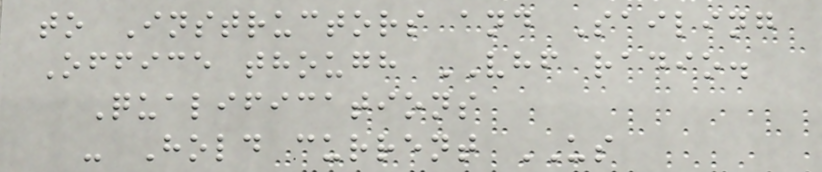to Instructors and Sailing
Office though VHF radio.
Qualifications
- Hold current US
